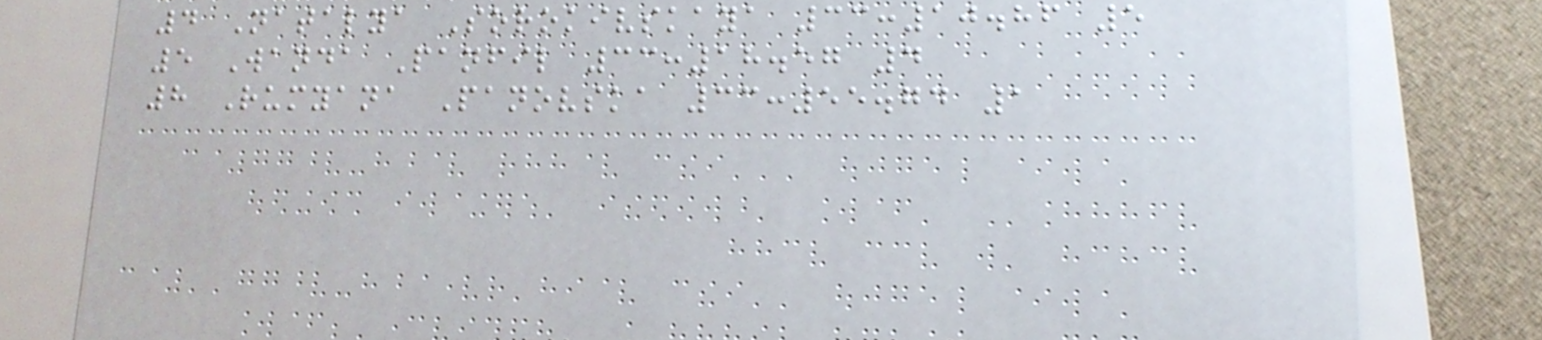4 Natalya Sorokivskaya 33:10.86 5
5 Wanda Panfil 33:18.57 4
8 Rumyana Panovska 33:55.74 1
